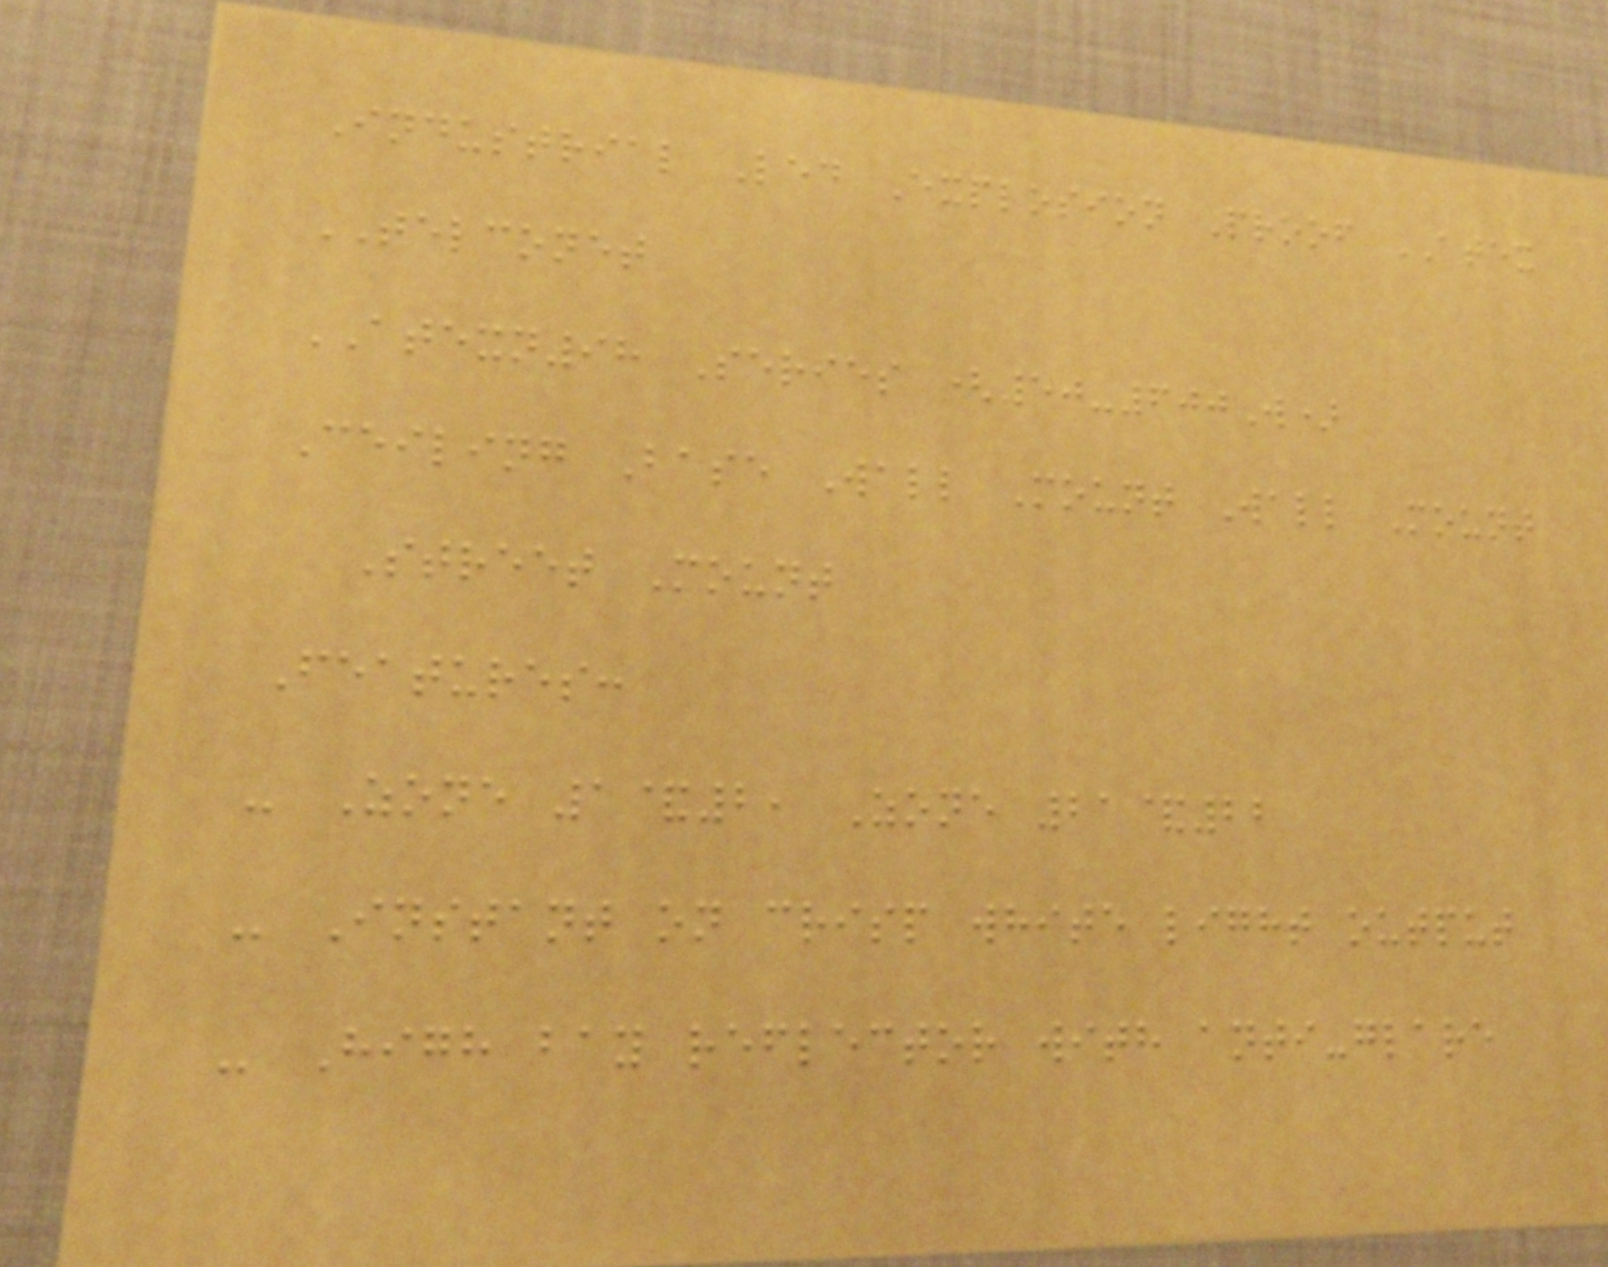Industrial Led Explosion Proof ATEX
TELCONET
ATEXN98 Series (50-600W)
Ceiling Base Wall Mount Wall Mount
Street Mount
Features:
- Zone 1&2, Zone 21&22
- Instant on crisp white light output
- High bay reflector with anti-glare
